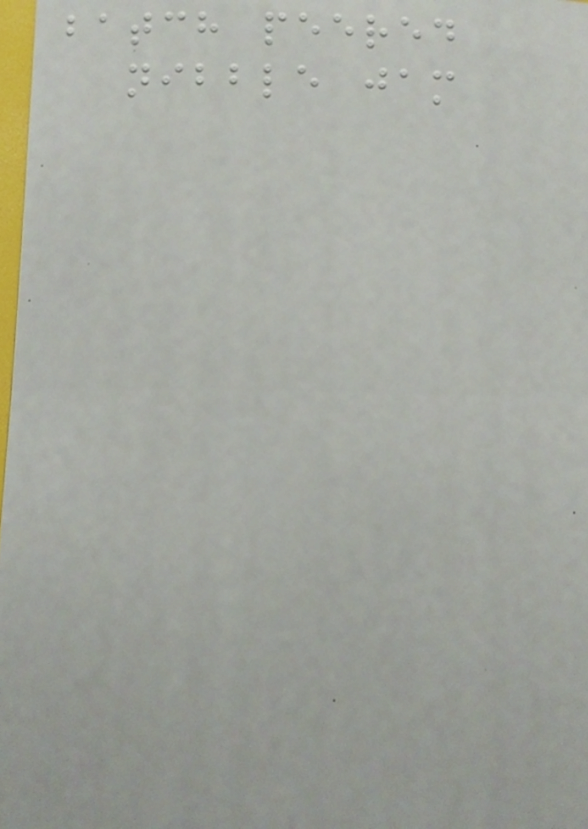batch peered
nibble jam
